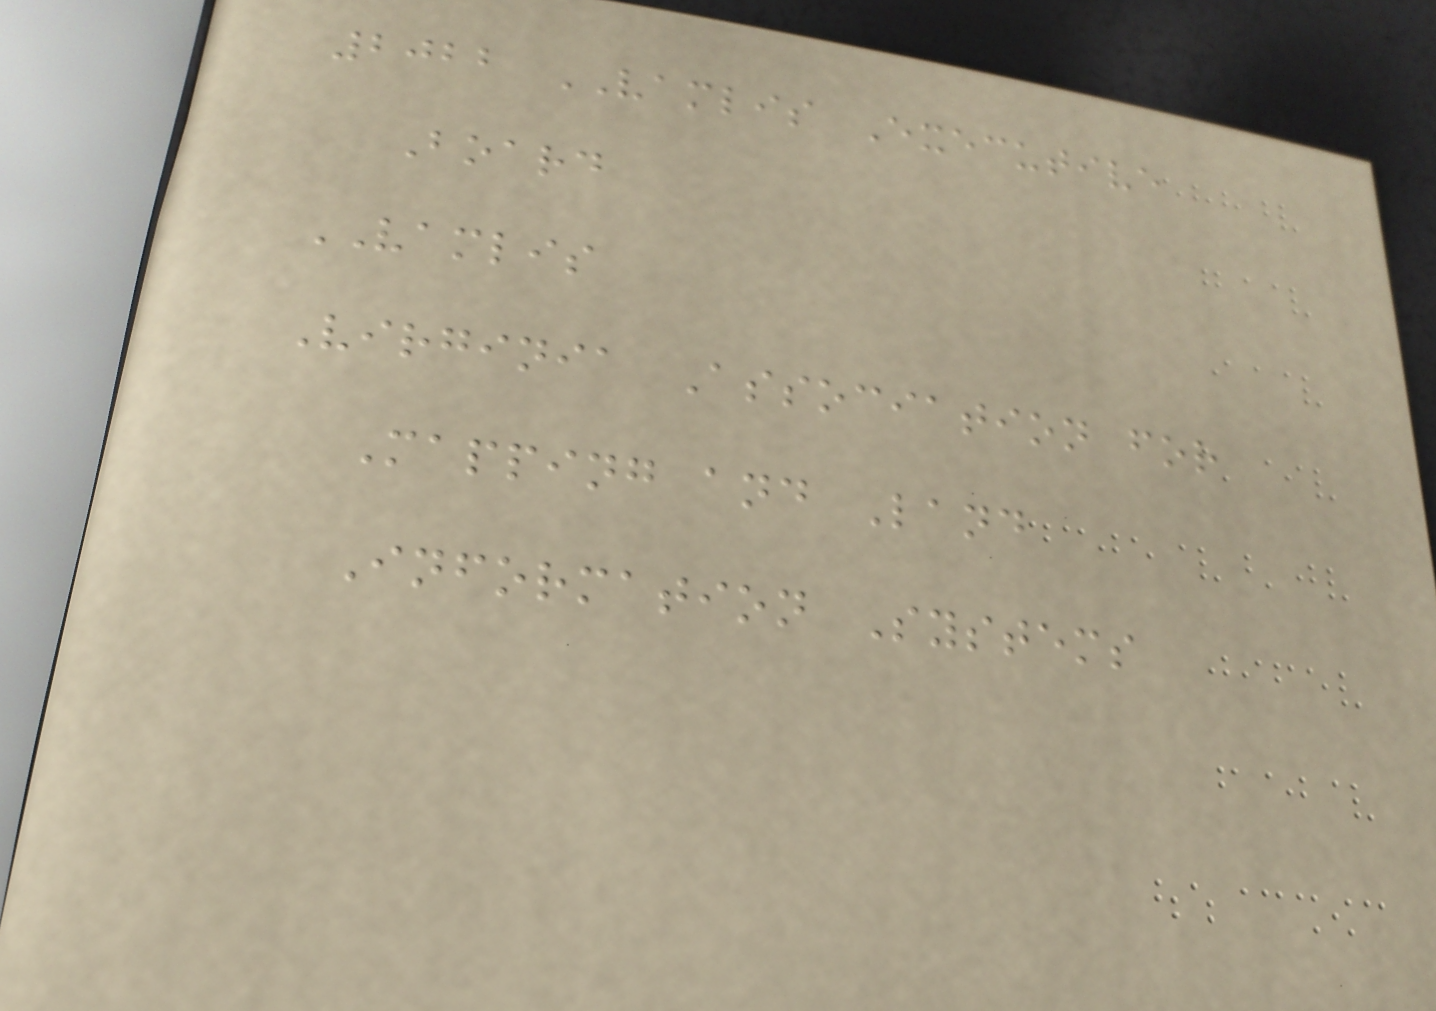2022 VAMLIS Executive
Board
VAMLIS
Virginia Association for
Mapping and Land
Information Systems
